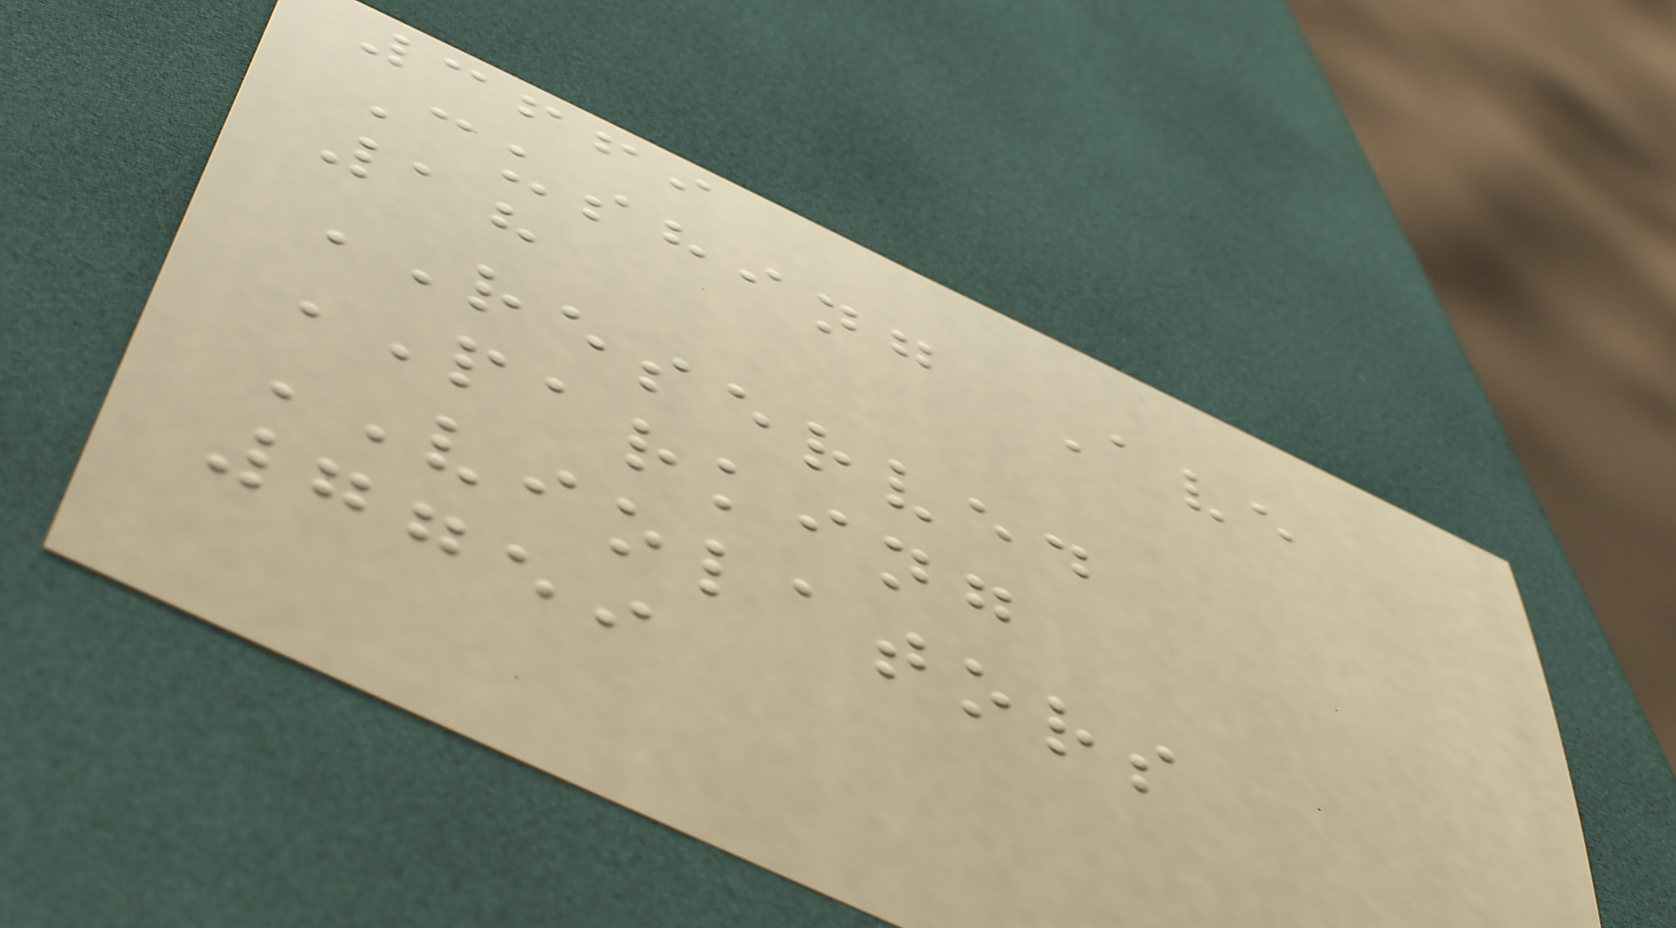3669
Cushing Ave
18
RESERVED
PARKING
VIOLATORS
7759
